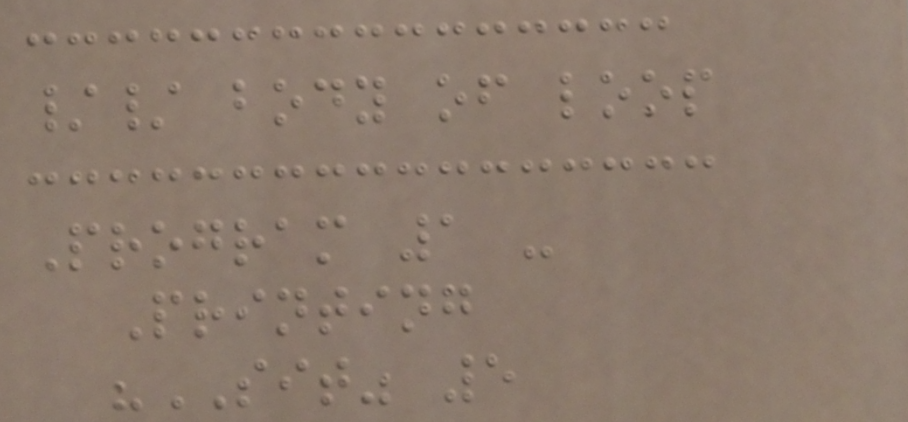// body of loop
Program 1 -
Printing
"SIT" 5
